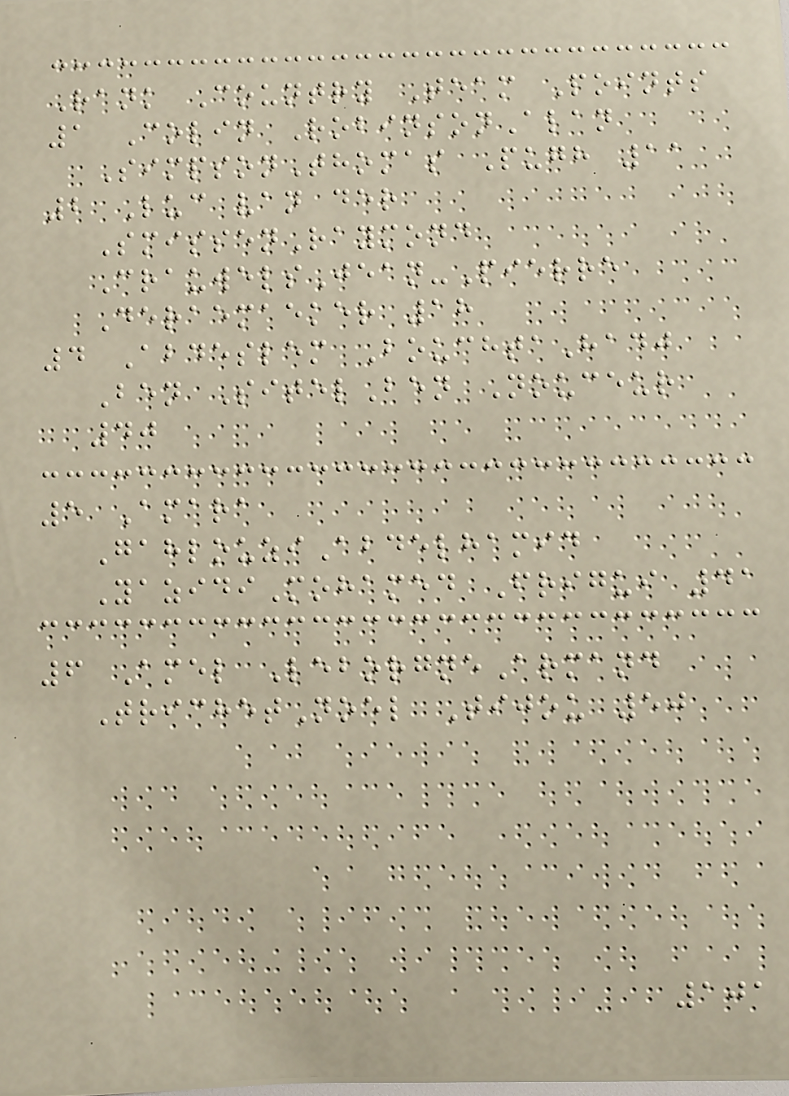Rank Country Team Points
1 Colin RobinsonAlan
SimpsonThomas Pugh 11
2 Luc van der
SmissenRaymond
CrauwelsJean-Pierre
Deraemaeker 18
4 Abdeslem BouchtaHadj
Ben SitelBen Nouceur
40
5 Amara
GahlouziAbdelhamid
YazidiMohamed Frigui 41
6 Amel LeborgneArmand
TrichetNoel Tijou 50
101
